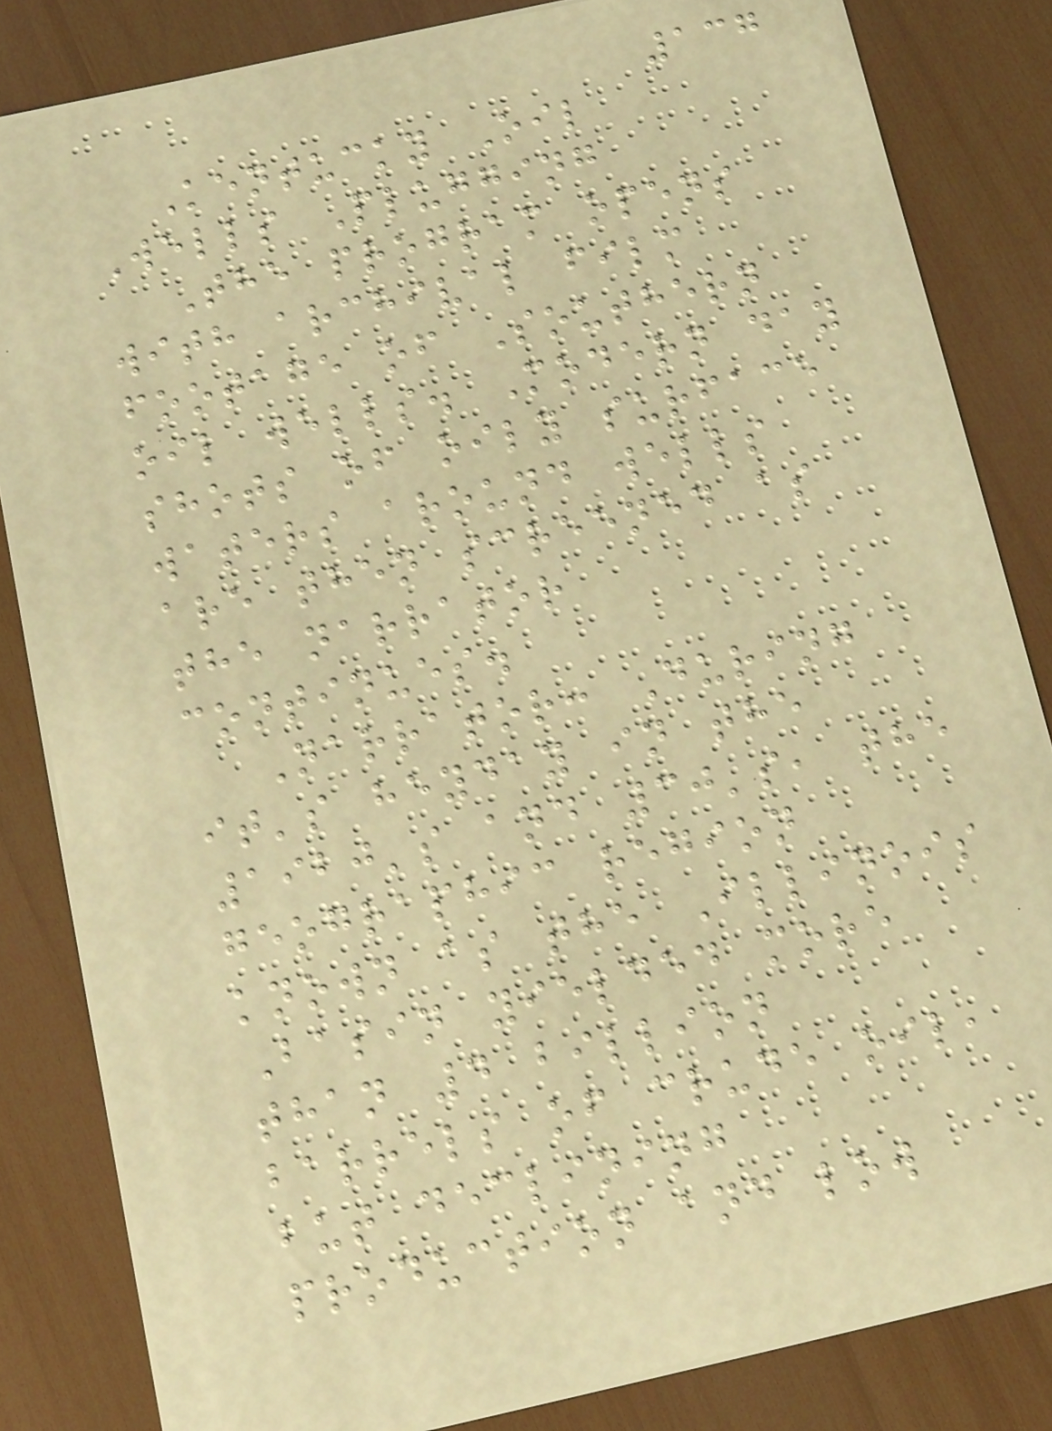137
Kentucky Oil
Wells Plugging
The program opens
with archival film
footage of Southern
oil wells. Modern day
shots of oily surface
waters around wells
are then screened as
the narrator
continues.
Narrator: During
it's heyday in the
1920's and 30's, the
geographic region
known as the Illinois
Basin yielded more
than 4 billion
barrels of crude oil,
but declining
production and low
